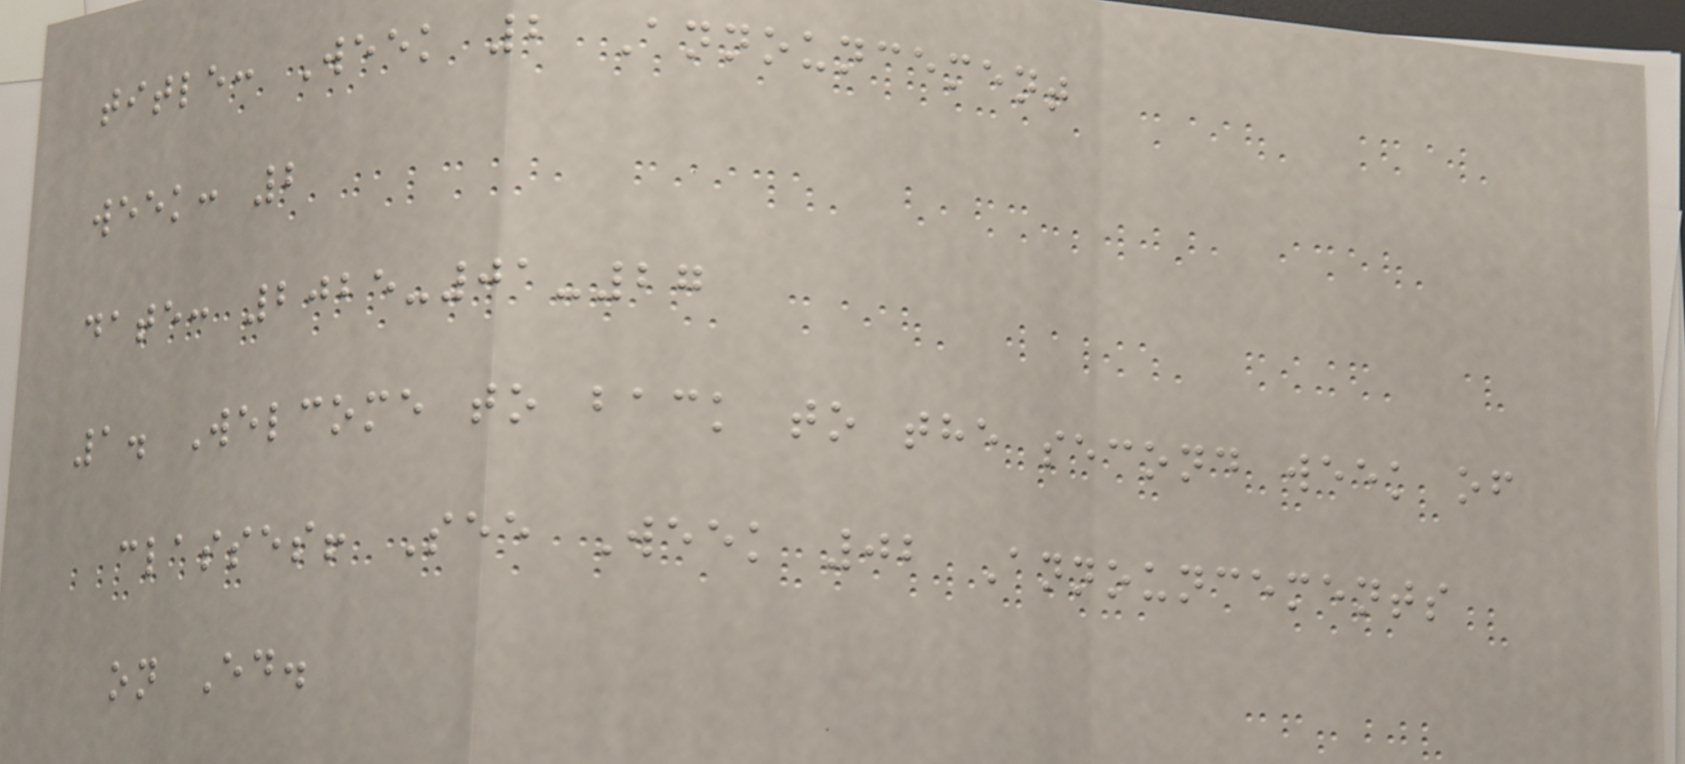title: Week 2 Announcement
week: 2
date: 2025-01-27
1. Welcome to back to the second week of
classes! See Week 02 Announcements
on Ed.
